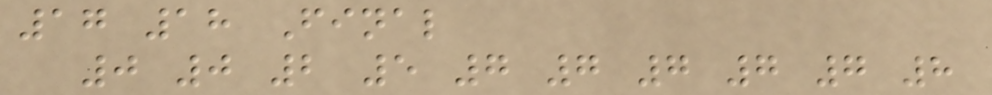17 18 Final
0 0 2 5 7 7 7 7 7 8
